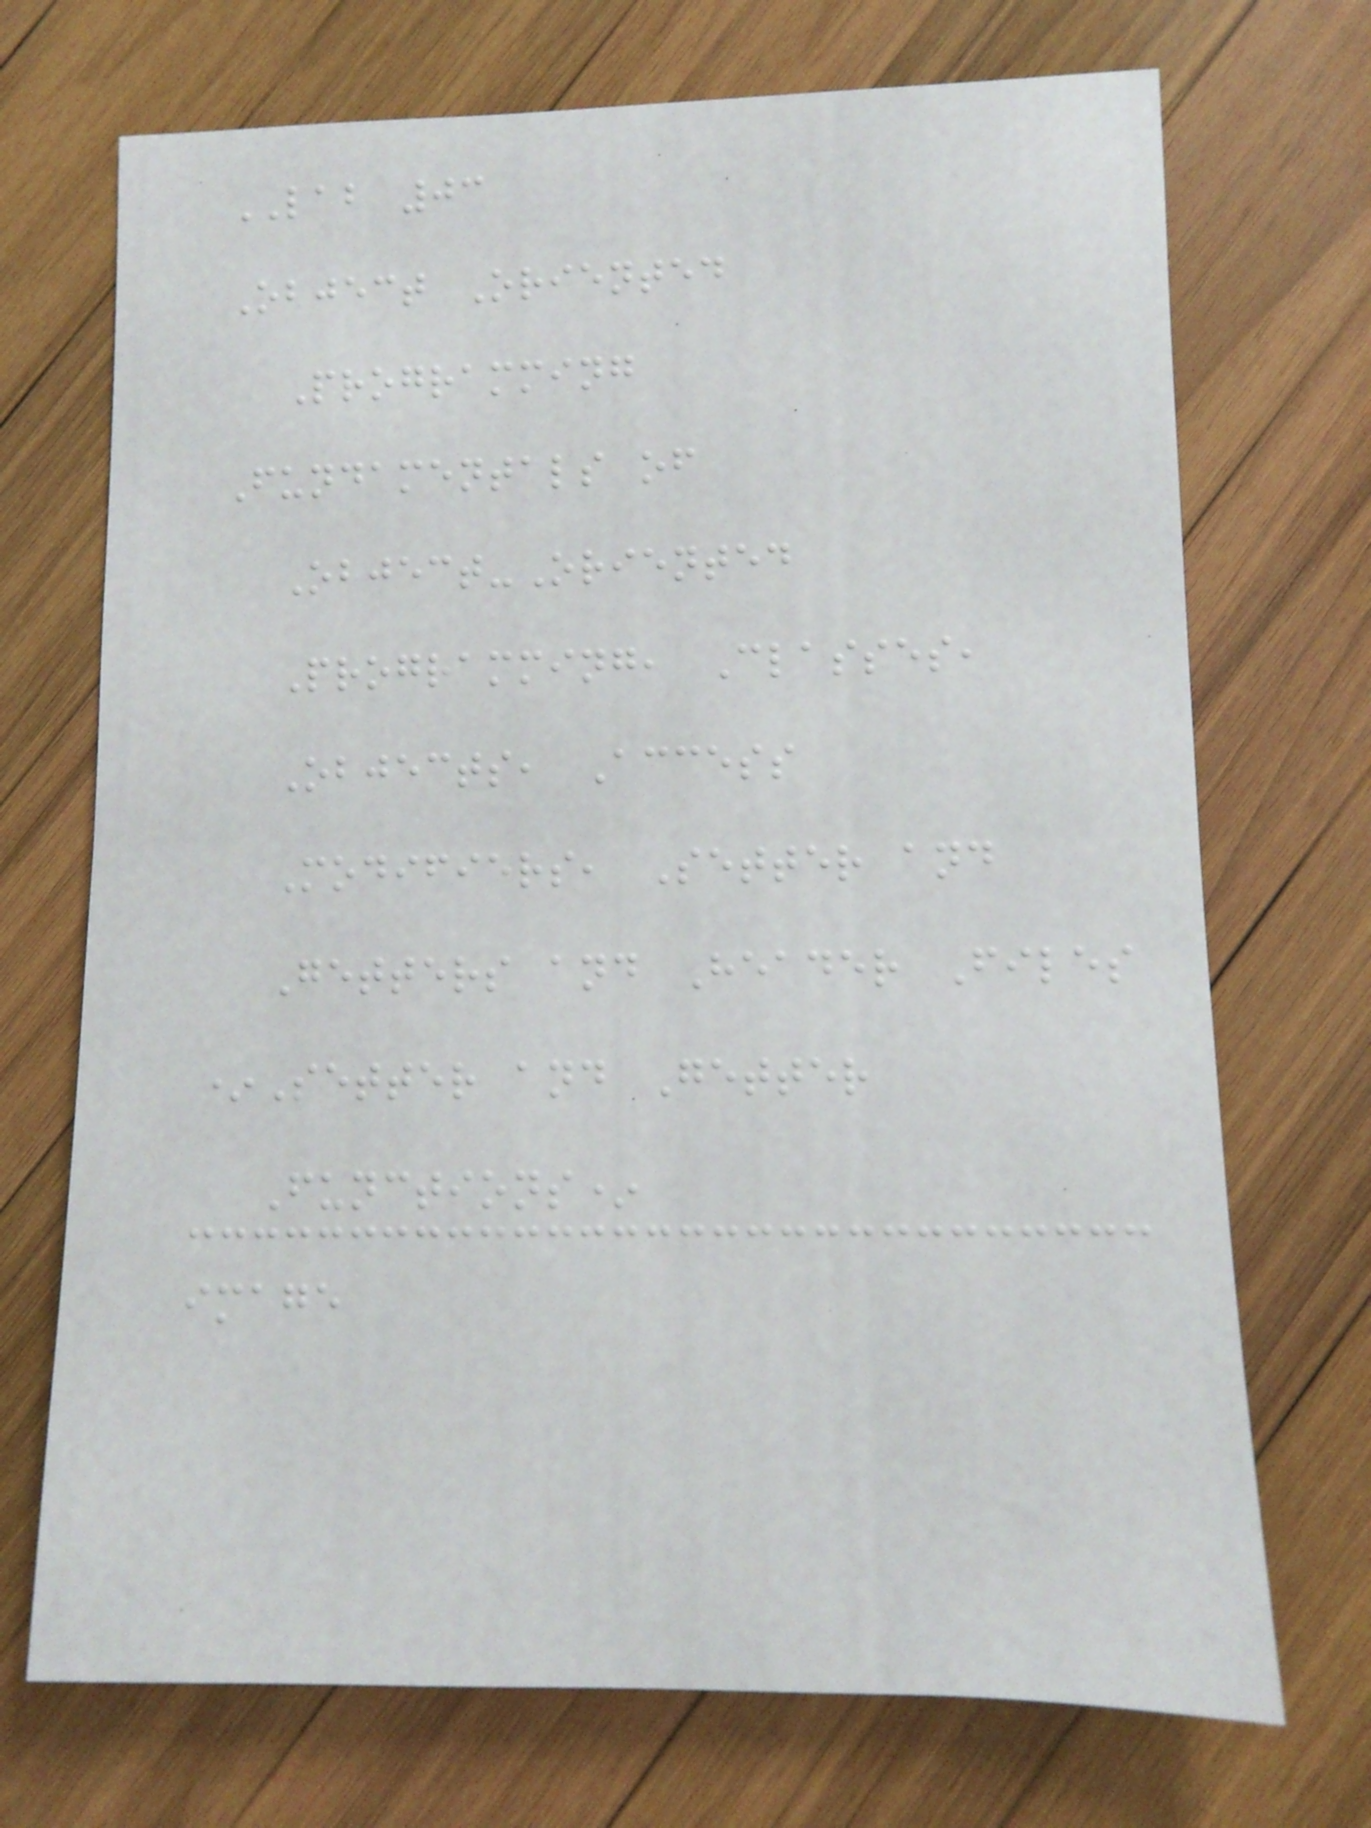LAB 03
Object Oriented
Programming
Fundamentals of
Object-Oriented
Programming, Classes,
Objects, Access
Modifiers, Setter and
Getters and Header Files
*Setter and Getter
Functions*
image
